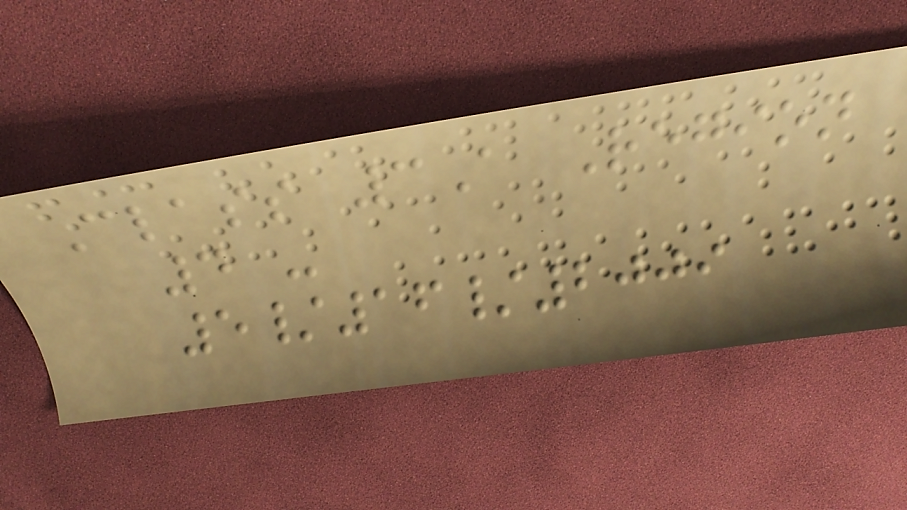Class 3A Region
4 -
5/16/2009
